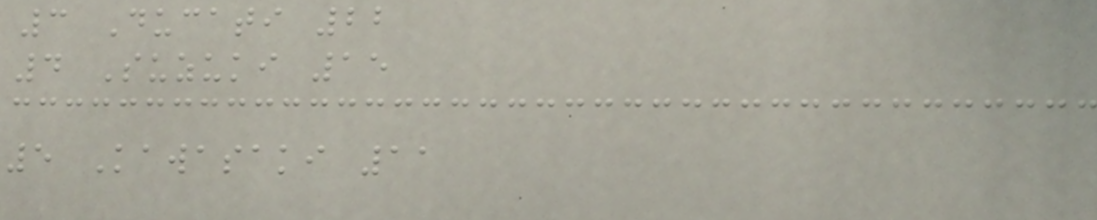3 Ducati 22
4 Suzuki 15
5 Kawasaki 11
